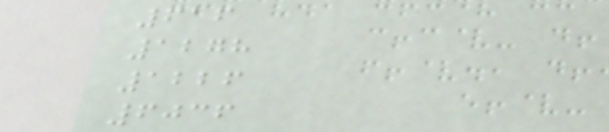616
1278
1226
6036
